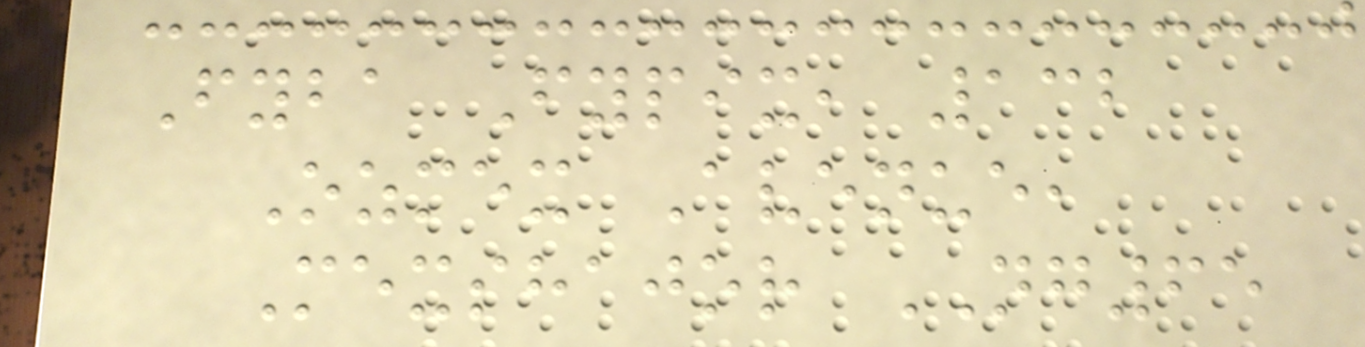Fyba Fypix, 132
Ozmex Avenue,
Mexshajor NG65
